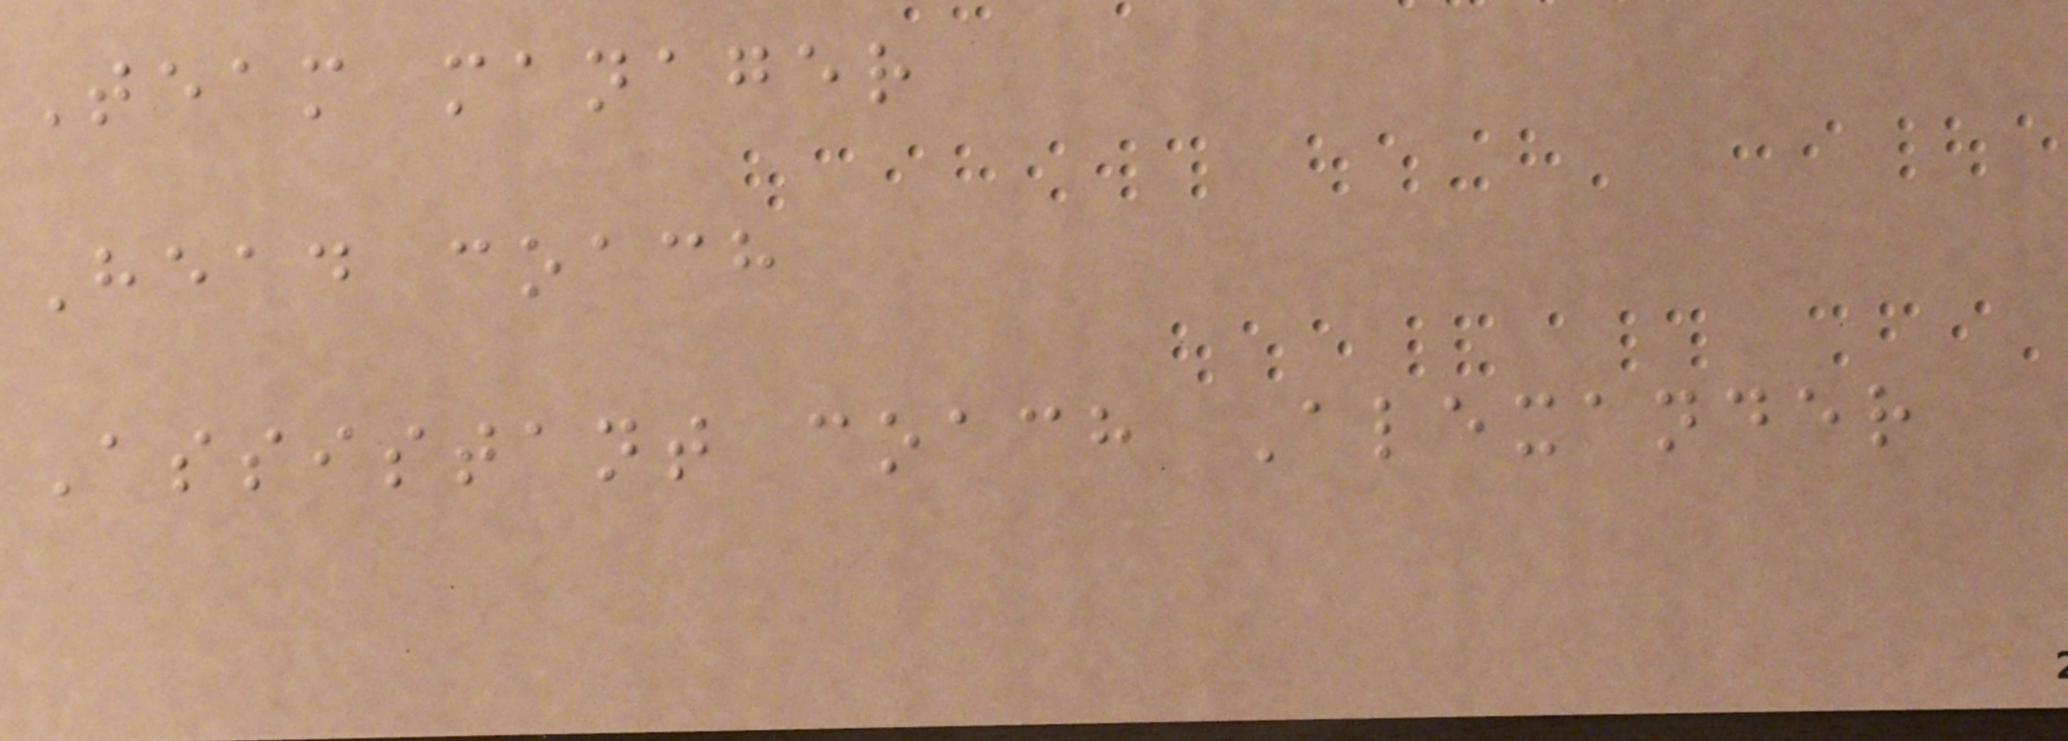Team manager
Head coach
Assistant coach Alexander
